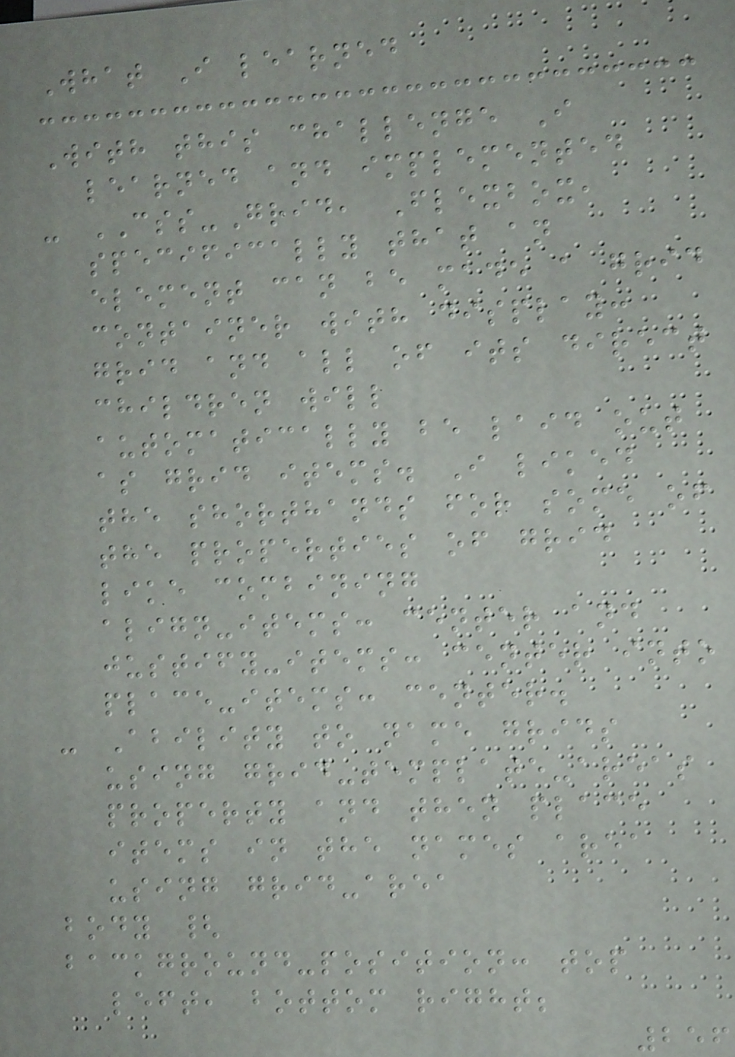What I learned
With this challenge I
learned and implemented
- CSS-Grid, Flexbox,
specifically that an
element can be made a grid
container with display:
grid and all of its direct
children will
automatically be laid out
as grid items. I liked
the shorthands for some of
the properties of grid
like combining
align-items: center and
justify-items: center into
place-items: center.
- Ability to name grids
using grid-template-areas
property and then place
items in the names area
using grid-area
body {
background-position: top
left, bottom right;
256
